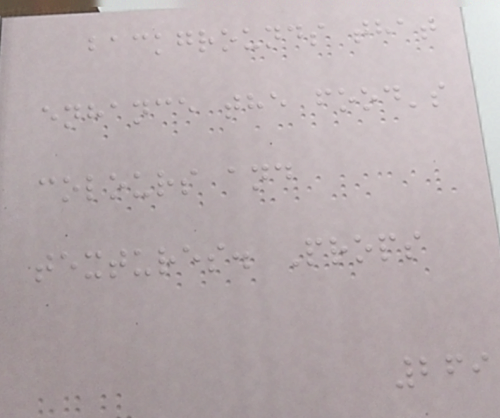backgrounds that
enhance the food's
colours and
textures. Props
269
